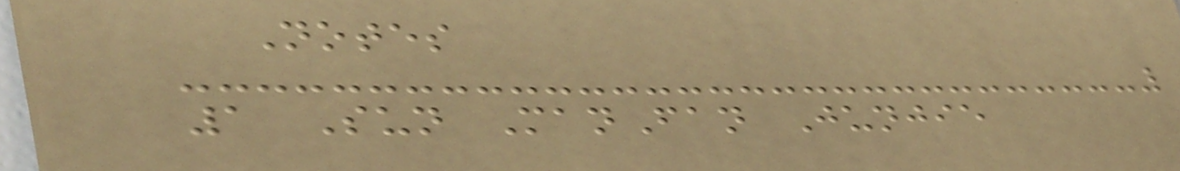Notes
1 Sun ManFan Junjie
